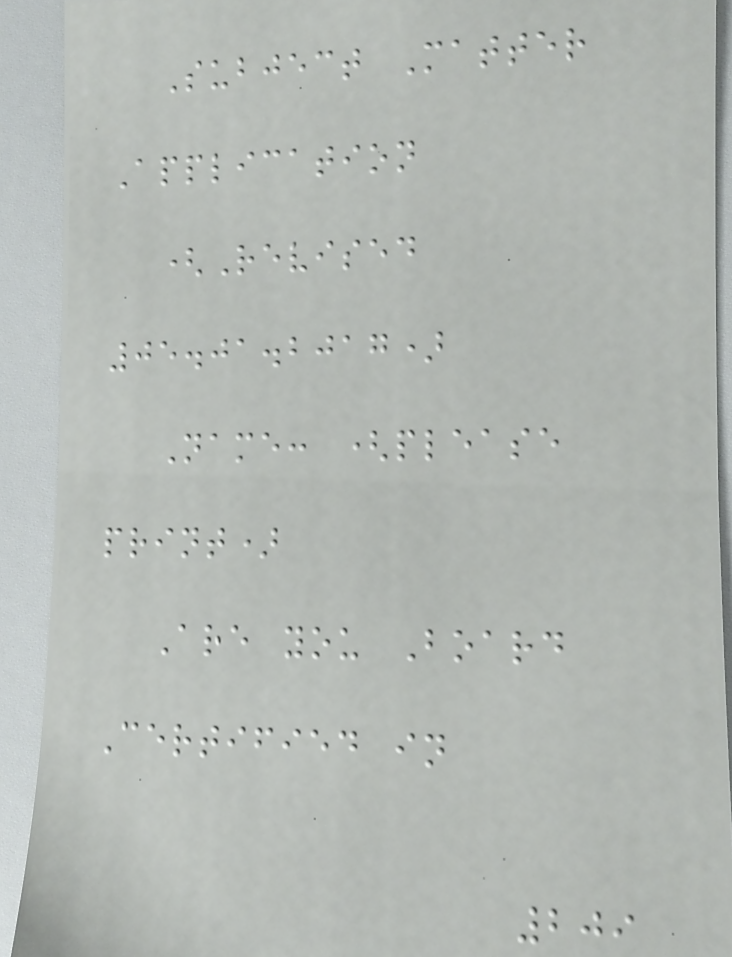Subject Matter
Application
(Revised
05.01.2017)
Name: (please
print)
Are you Board
Certified in
209
